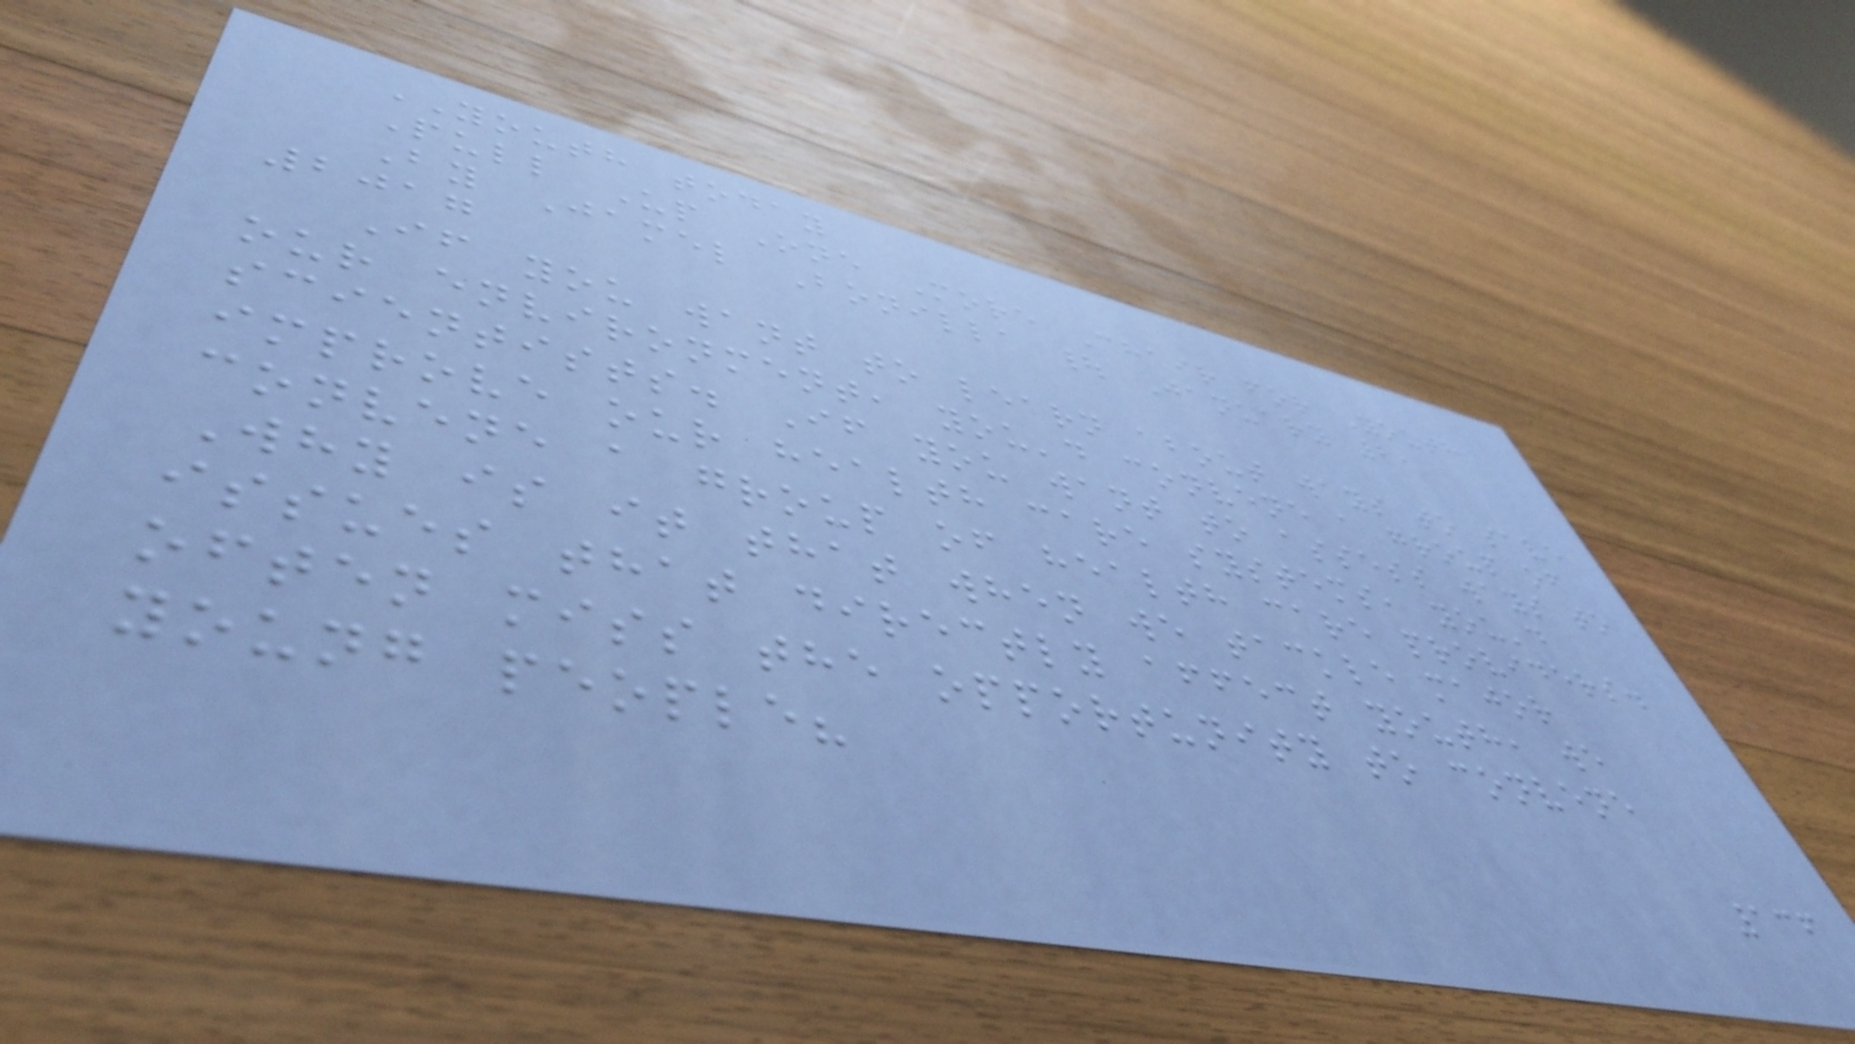YOUTH today
Pull Up One More Chair for Youth
By Jamel Bonilla | January 2,
2017
If you want to learn about ways to save
our environment, you'd convene a group of
scientists. If you want to assess ways to
improve our health care systems, you'd
convene a group of health care providers.
Why is it that when we tackle major
issues that directly affect youth, we
often miss the opportunity to convene
young people?
136
